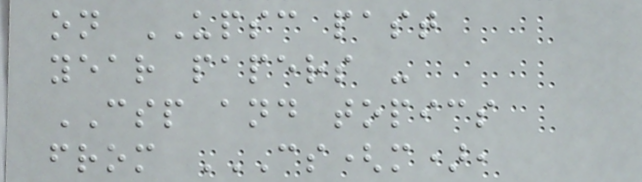on UPSC past
year papers -
CSP and topics
from CS(M),
